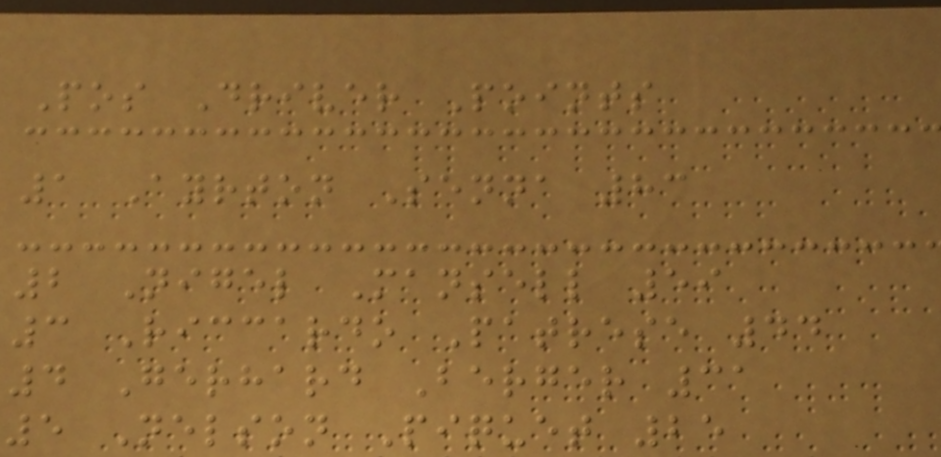Pos Driver Points
1 Ayrton Senna 83
2 Nigel Mansell 59
3 Riccardo Patrese 44
4 Gerhard Berger 31
5 Nelson Piquet 25
